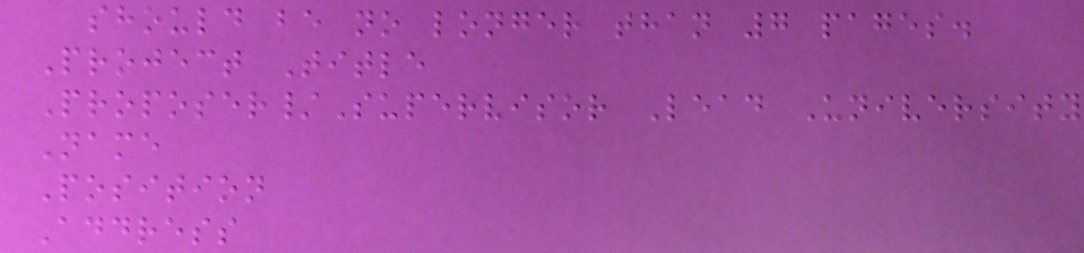should be no longer than 7 pages.
Project Title
Proposer/Supervisor Lead University
Name
Position
Address
